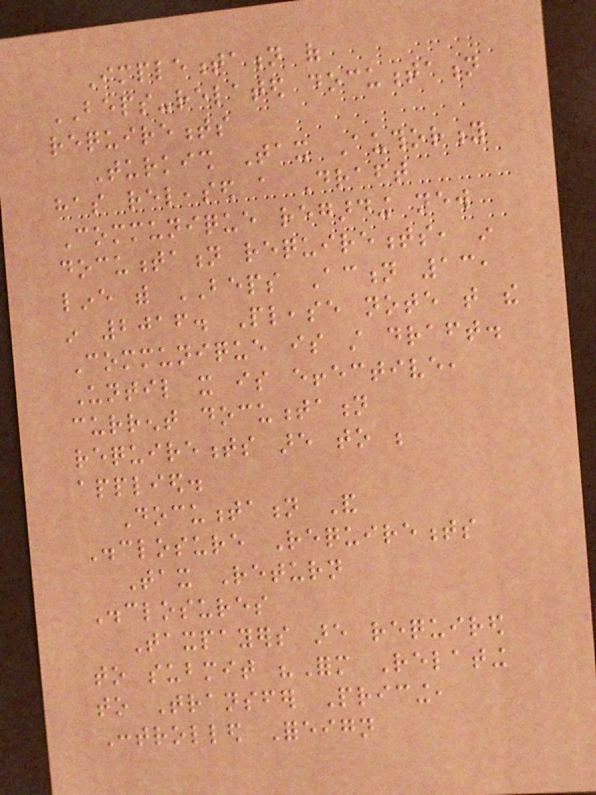Implementation of
BEPS-related documentation
requirements
Turkish Tax Authority
has released a Draft
Communique regarding new
documentation requirements, in
line with BEPS Action 13,
in 2016. Please note that the
Communique is still draft.
Until it is effective,
current documentation
requirements are to be
applied.
Documentation And
Disclosure Requirements
Tax Return
Disclosures
Taxpayers are required
to submit "Form Relating
to Transfer Pricing,
Controlled Foreign
